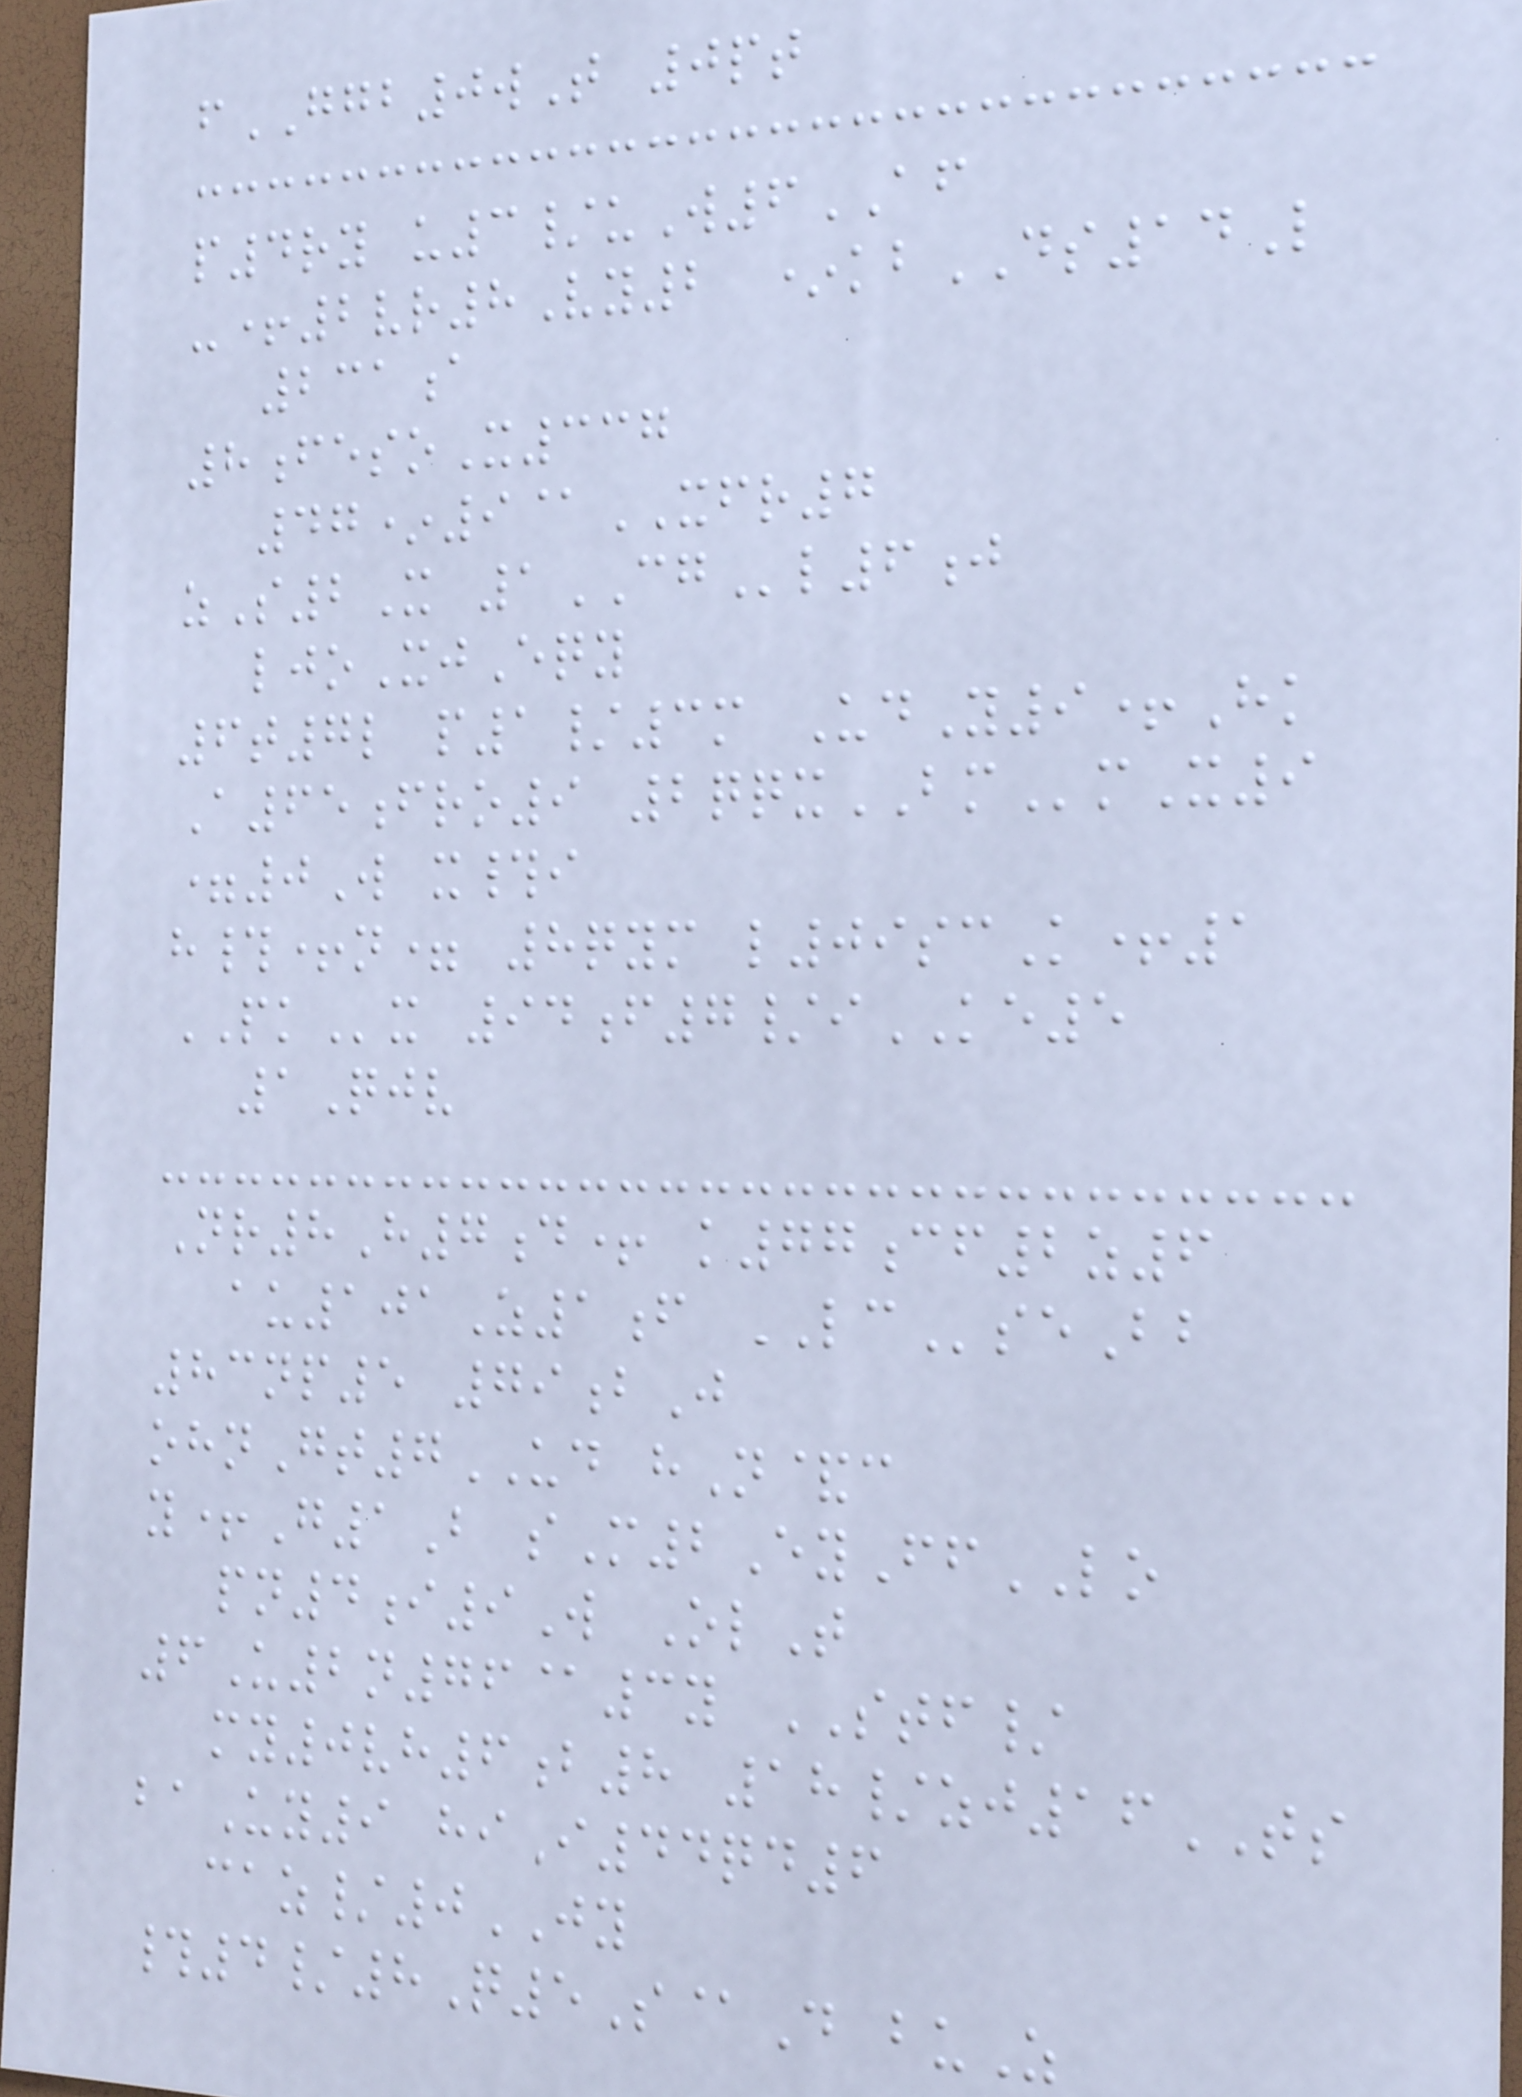fGGB0wT 0pt
p4ry u3/uW6AF
-+2vr8Vy2 *kbDS14L
231a
8fesoX337
47*9@XFR7
zS2X 1CGl6j
ljoXjEqy
6t7l p1/3m UdY9+Hk
A65fro9 2qqxBMmX9
=0W x#i
h#+n= 8qym l09scK+1
PKx 94f7/iKE5
1Qjv
Nr8H7d+ k77cf2z6
au101Z1f LCseBb
83np5 79bJ
ohnGt7UD hN&c
y+G1B sM2EyFfLO
pn4i9W OlT
6U2n76@3y STF/
my0vh6b8 18/zj16TS
baUy9 hiI44qd6
caz/0JY
#4/8Q5S@D buZ
